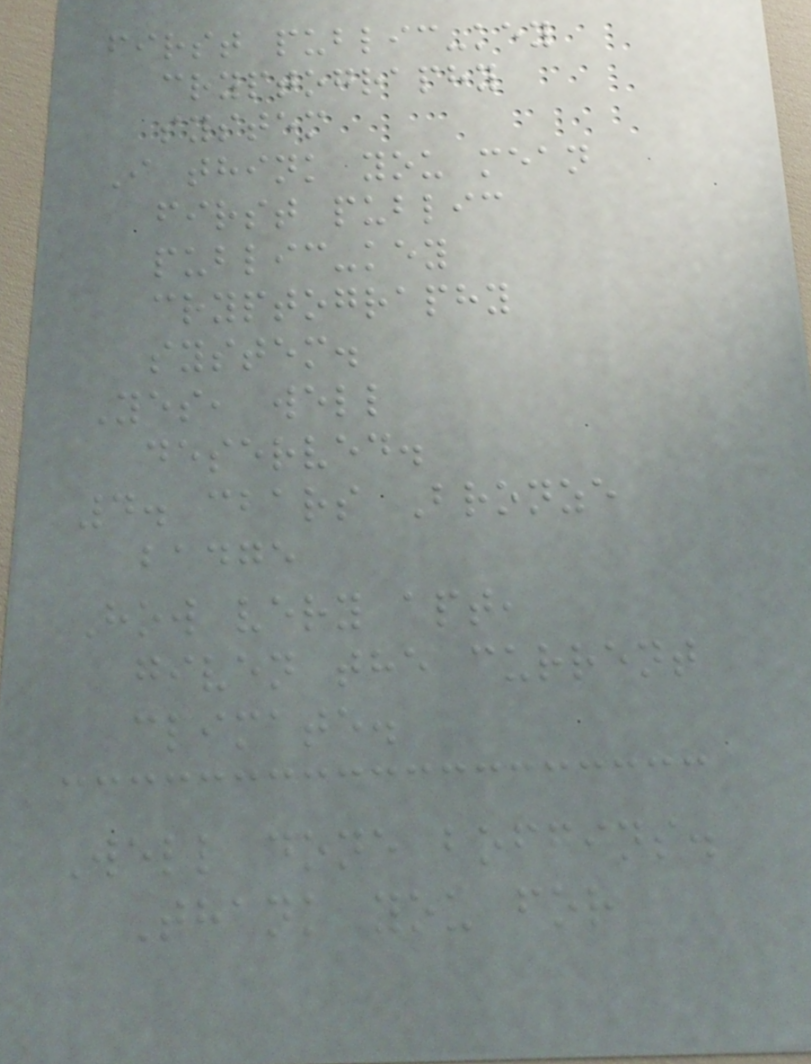first public-key
cryptography
system
I think you mean
first public
public-key
cryptography
system.
Yes, well
deserved.
4. cbars Bronze
badge
How very apt,
given the current
climate.
Well done boffins.
Thank you for
